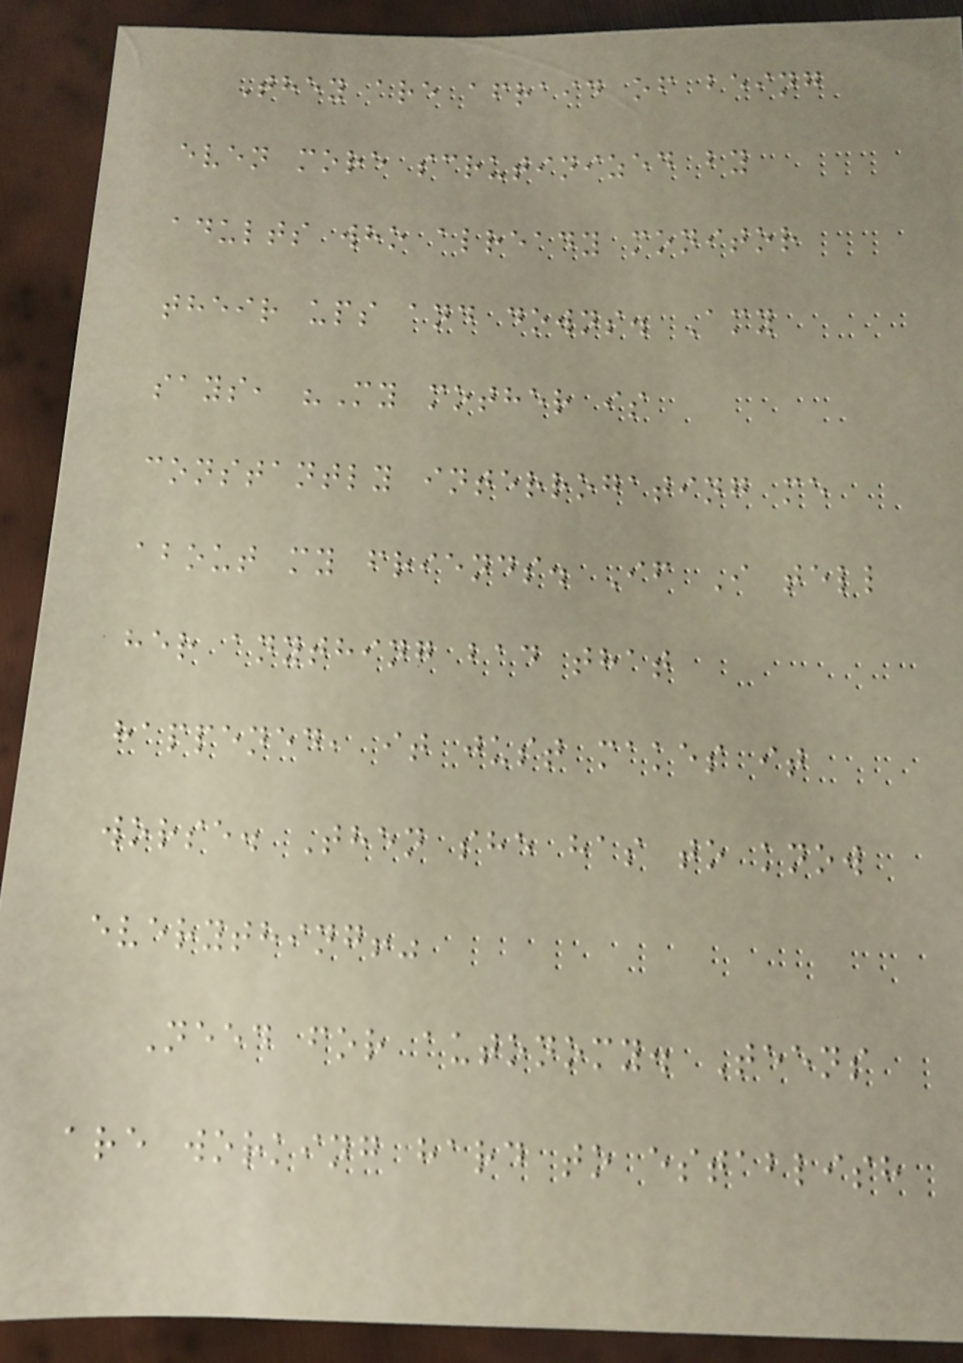They are afraid of being
even more scrutinized by
adults who already monitor
their ups and downs. Amy
says, "My mother is
constantly interrogating me
about my friends. If I tell
her anything bad that
happened, it just makes it
worse. Then she has to know
everything!"
Need for autonomy. Teens
are working hard to establish
